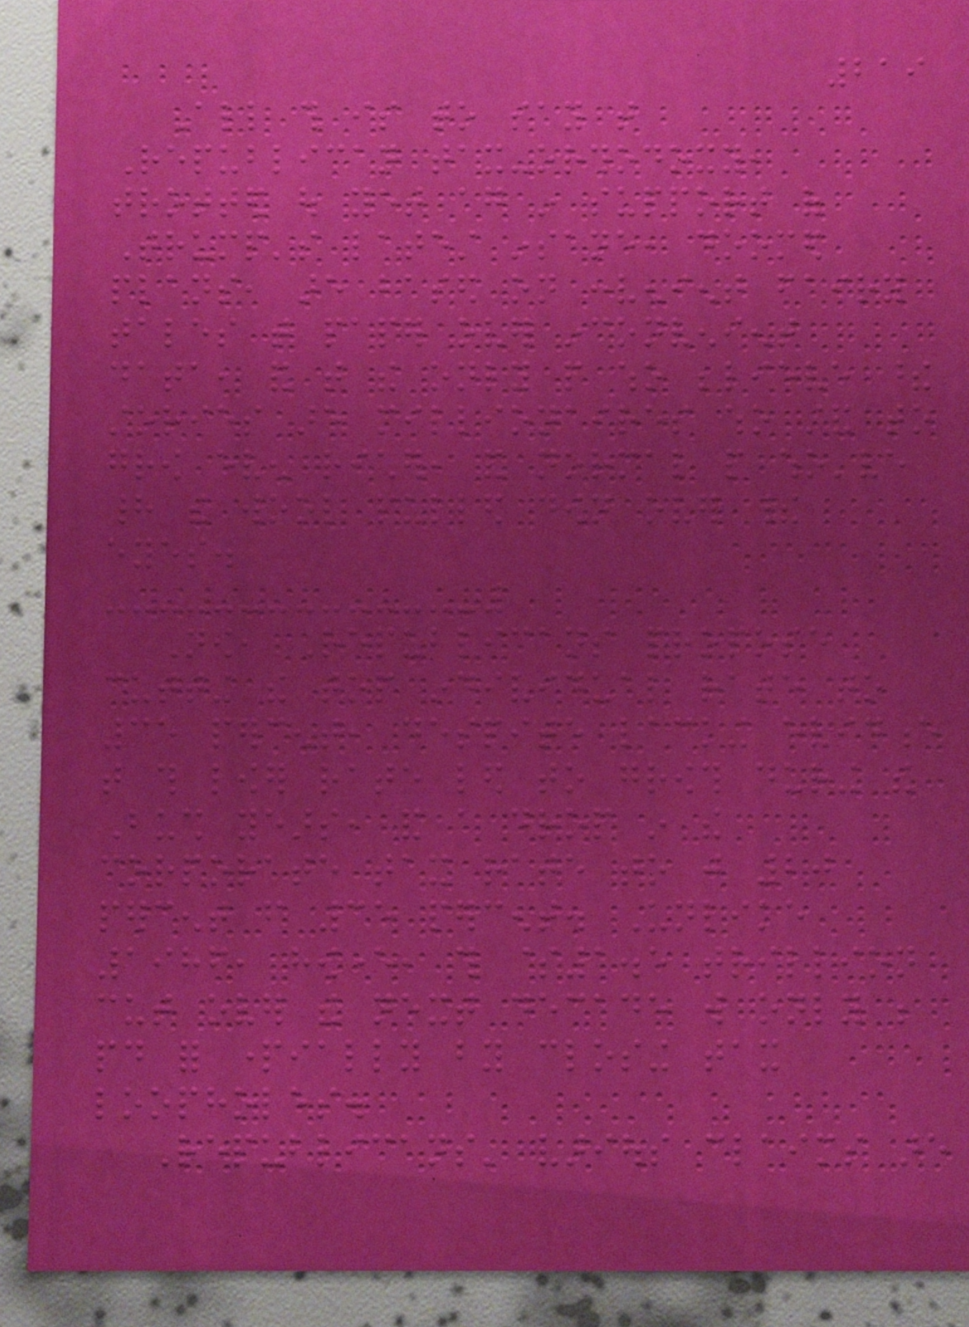219
All this is to say that
Republican tax-orthodoxy,
trotted out yet again in support of
Trump's latest insane, doomed
plans, are based on convenient fairy
tales that paper over inconvenient
data, and that the only people who believe these
stories are millionaires who stand to
grow even richer, and normal people who've
had the wool pulled down over their
eyes.
Now, Republicans propose
cutting the top individual rate to
35 percent, despite lacking evidence
that this lower rate led to growth during the
Bush years, and a drop in the
corporate tax rate to just 20
percent from 35 percent. Unlike
1986, however, this $1.5 trillion
cut over the next decade will only be
paid for partially by closing tax
loopholes.
Republicans' various claims are
